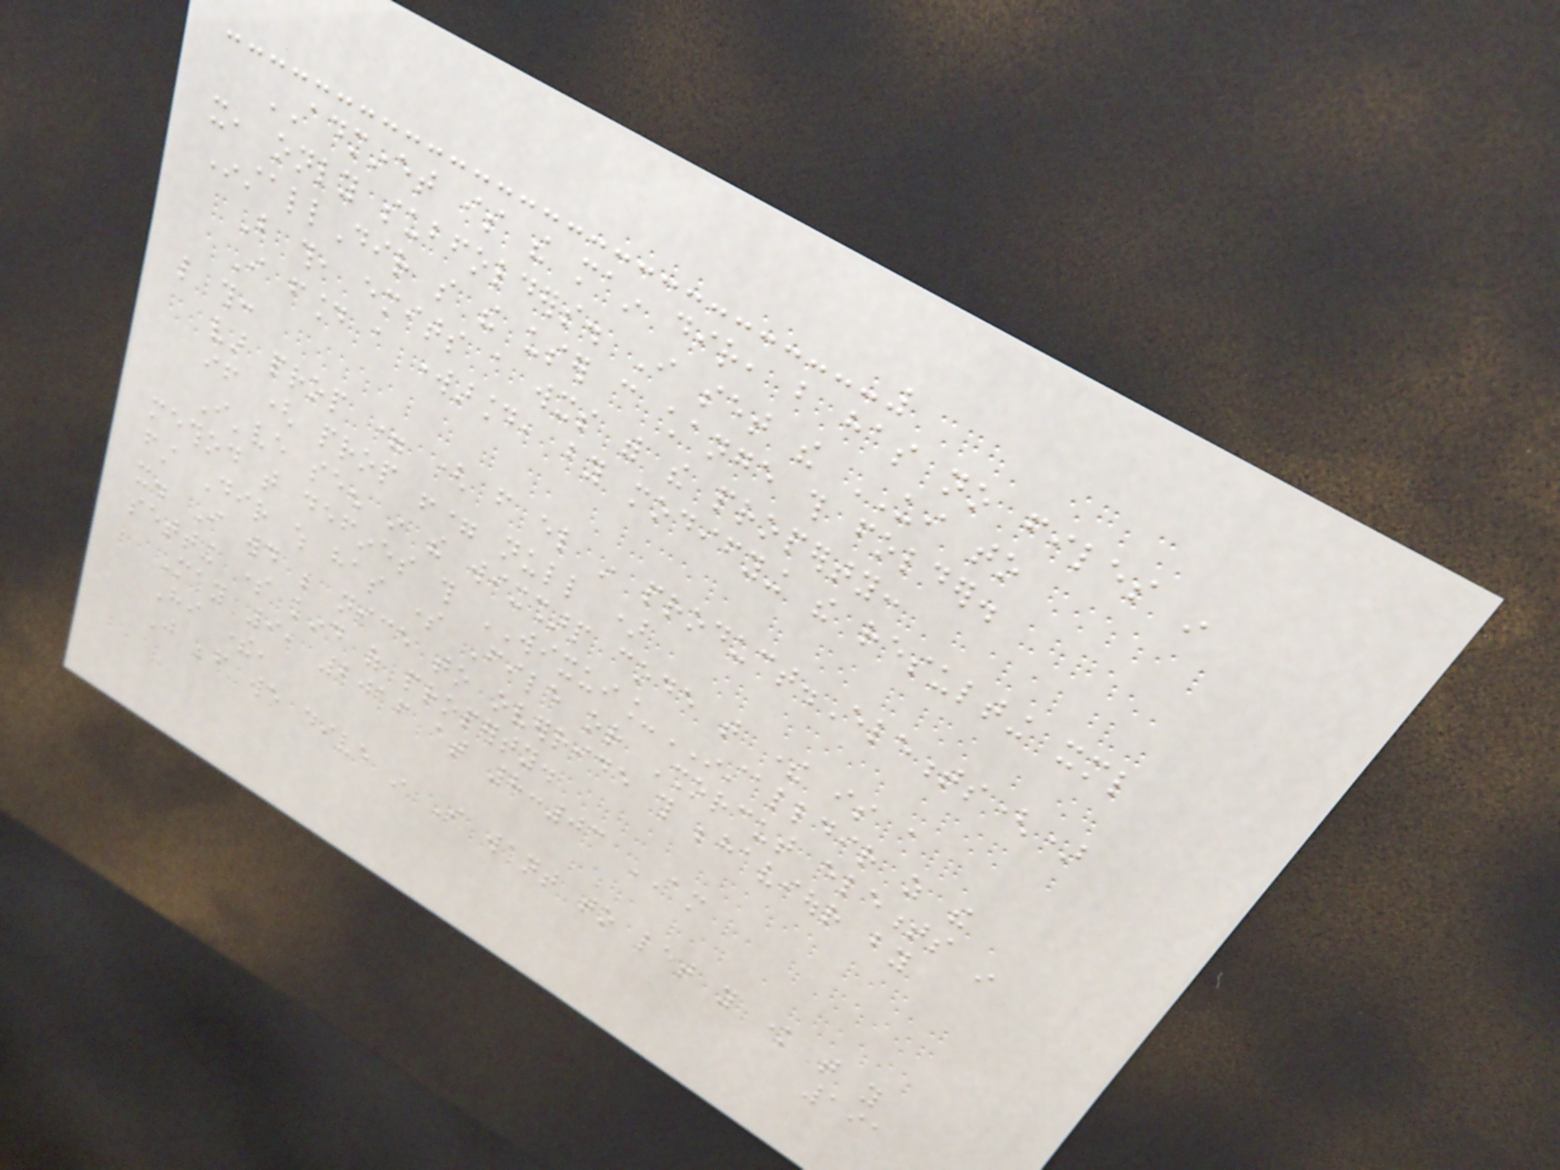ADMINET is the main dir, but has no files in
it, only subfolders. I set the UI to
InstallDir so the user can change this folder.
But this, emits a wxs with the property:
I found a workaround, by modifying the resulting xml
like this:
var prop = ( from el in product.Elements()
if ( prop != null )
I've seen in the wixsharp code that there is a
method that defines this WIXUI_INSTALLDIR as the
first Dir which has some File or Shorcut elements in
it. I would be nice to override this behaviour by
setting some kind of property.
May 9, 2016 at 8:03 AM
Hi there,
Just before we dive in I want to let you know that you
191
